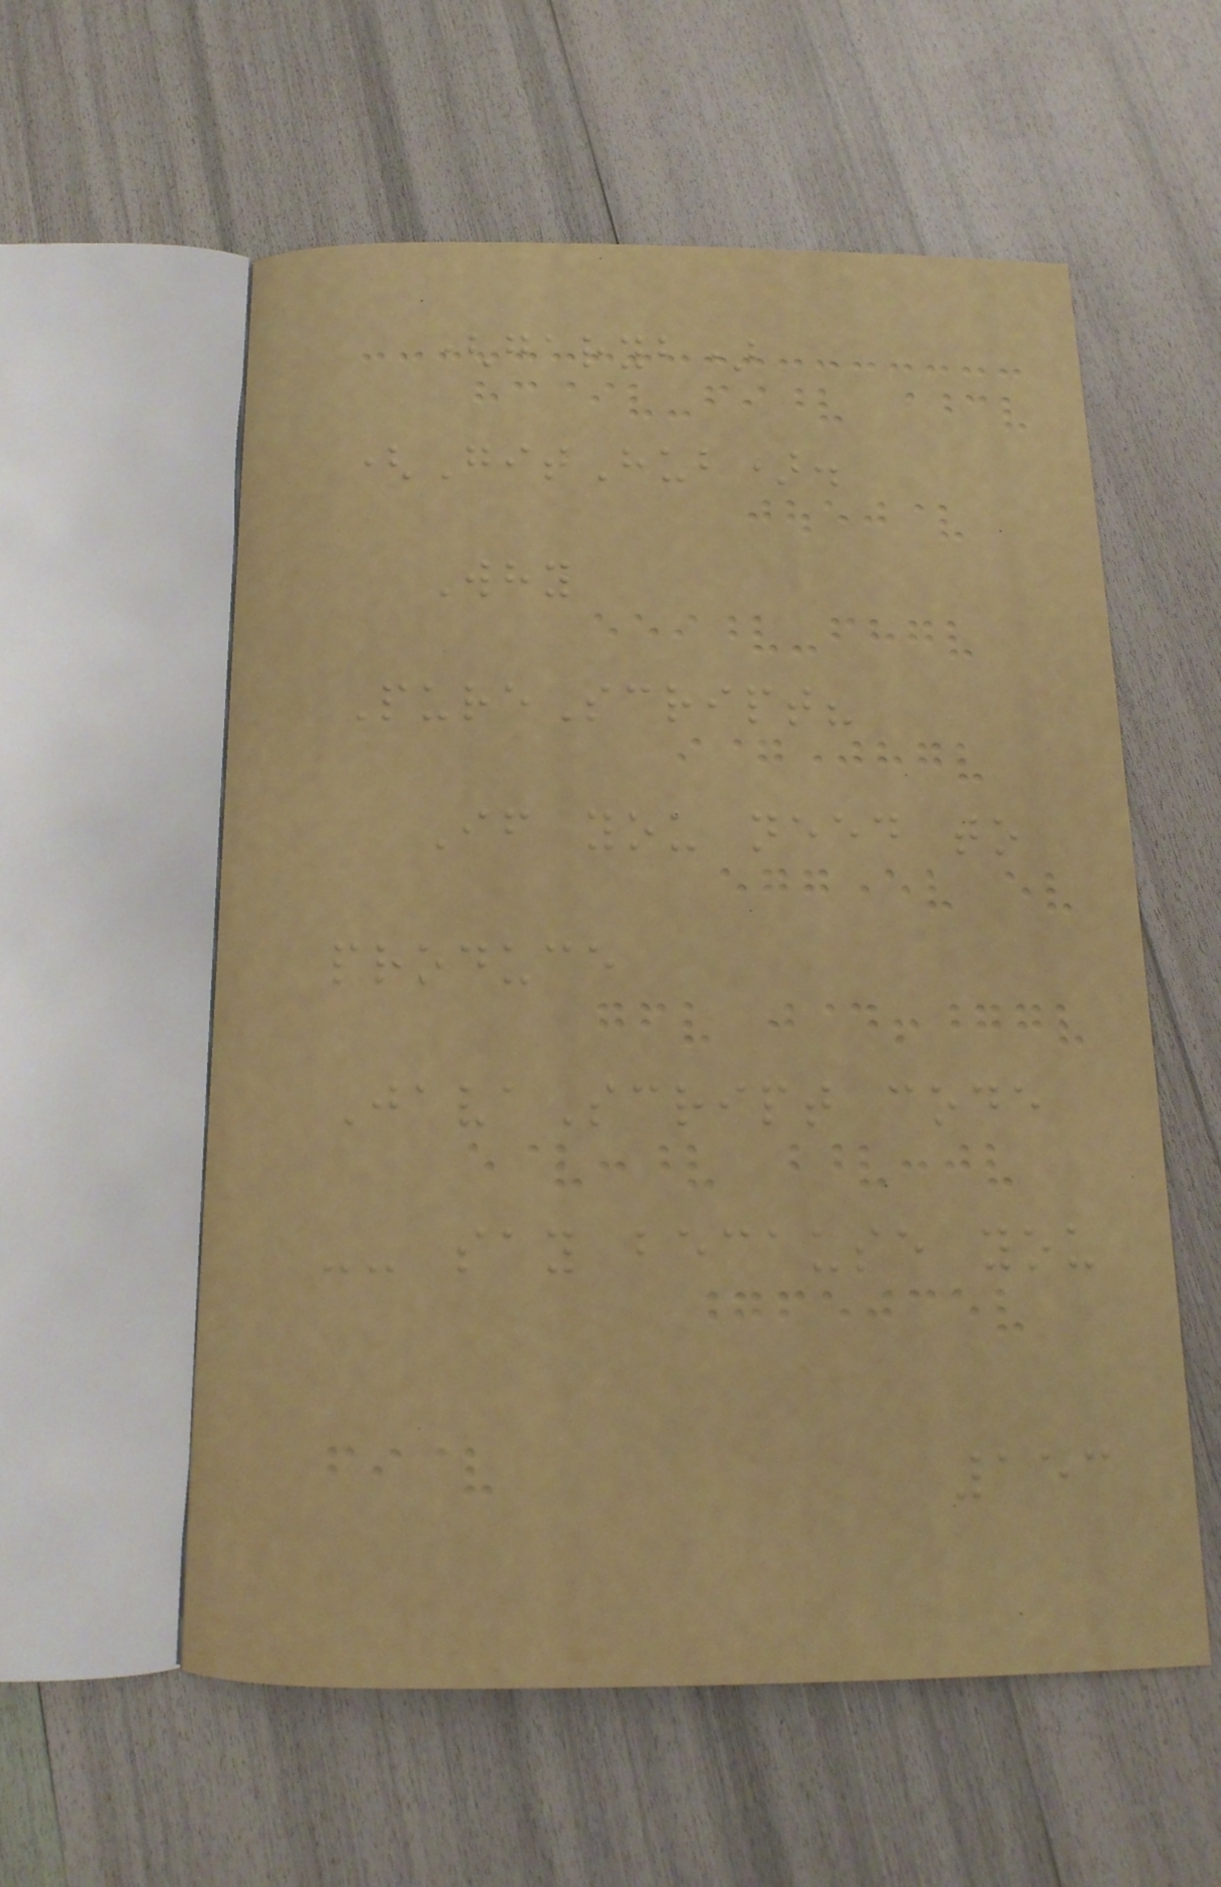(garyb)
(GitHub).
Why
PureScript?
If you need to
produce
JavaScript code
-- say because you
153
